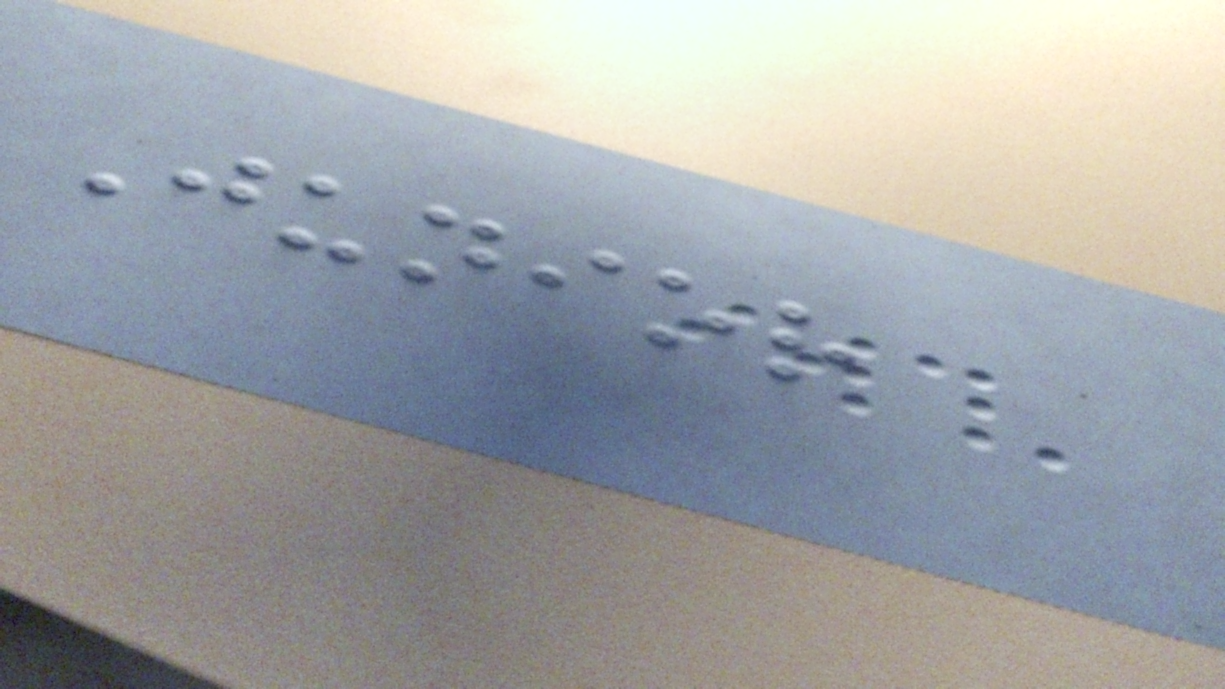Junior
